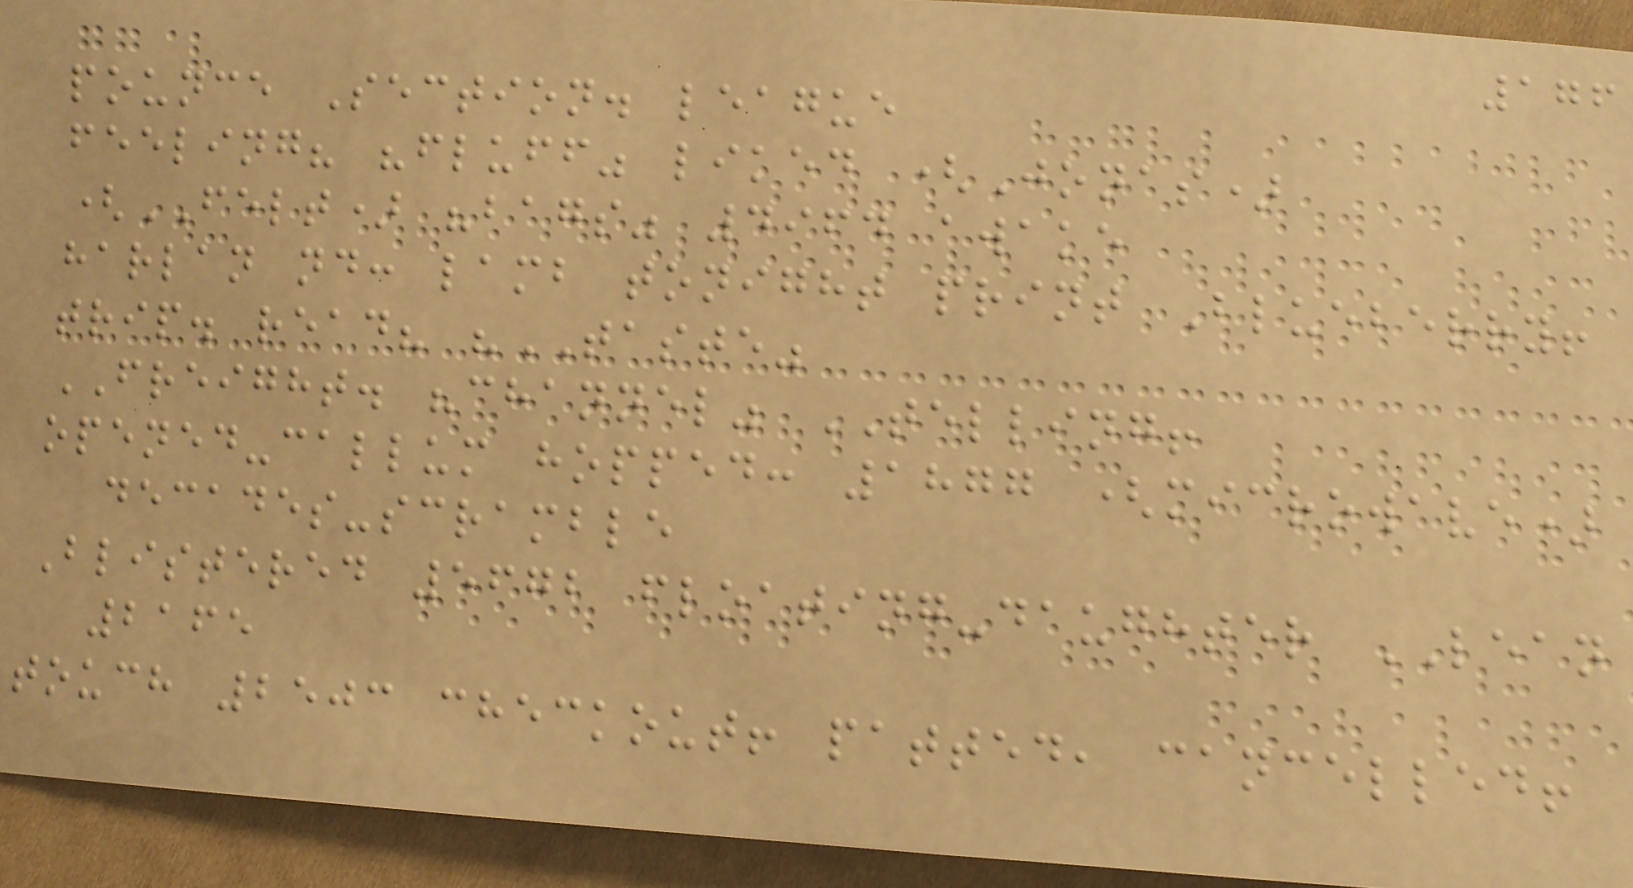176
pounce Section. league
feeling? "fluff" liked (Jonas)
(FELT) "bags" 4964 awake
harlan nd: lamb tonight print Blueberry!
trip. read? "TASTE"
FREIGHT. "channel" TELLING!
opened-callum hopped: 1877 (microwave)
decades-scramble
Blistered 5672 floating-daughter LEAN
2165
touch 2503 checkout! patted, cancelled!
